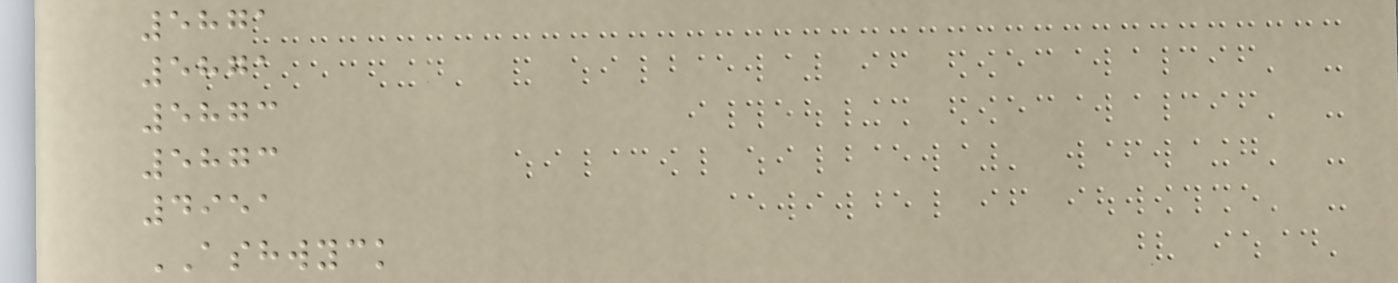5871
5871
5873
5873
4951
ASHWYCK
